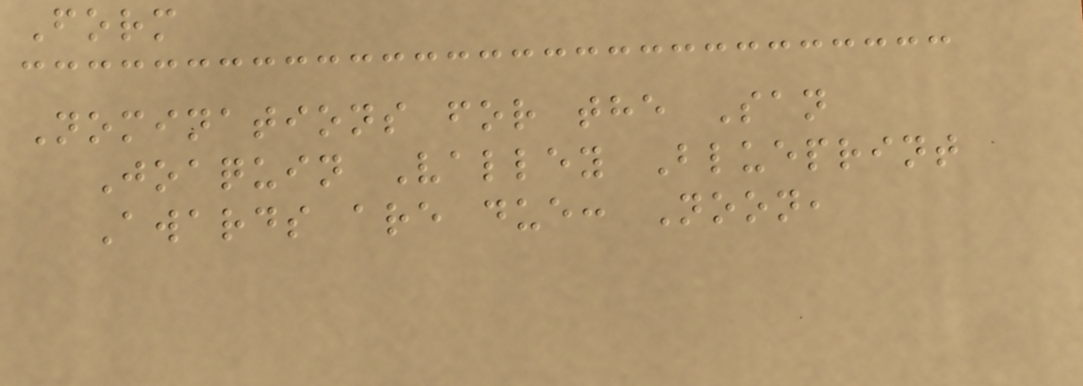Form
Nominations for the San
Joaquin Valley Blueprint
Awards are due: Noon,
